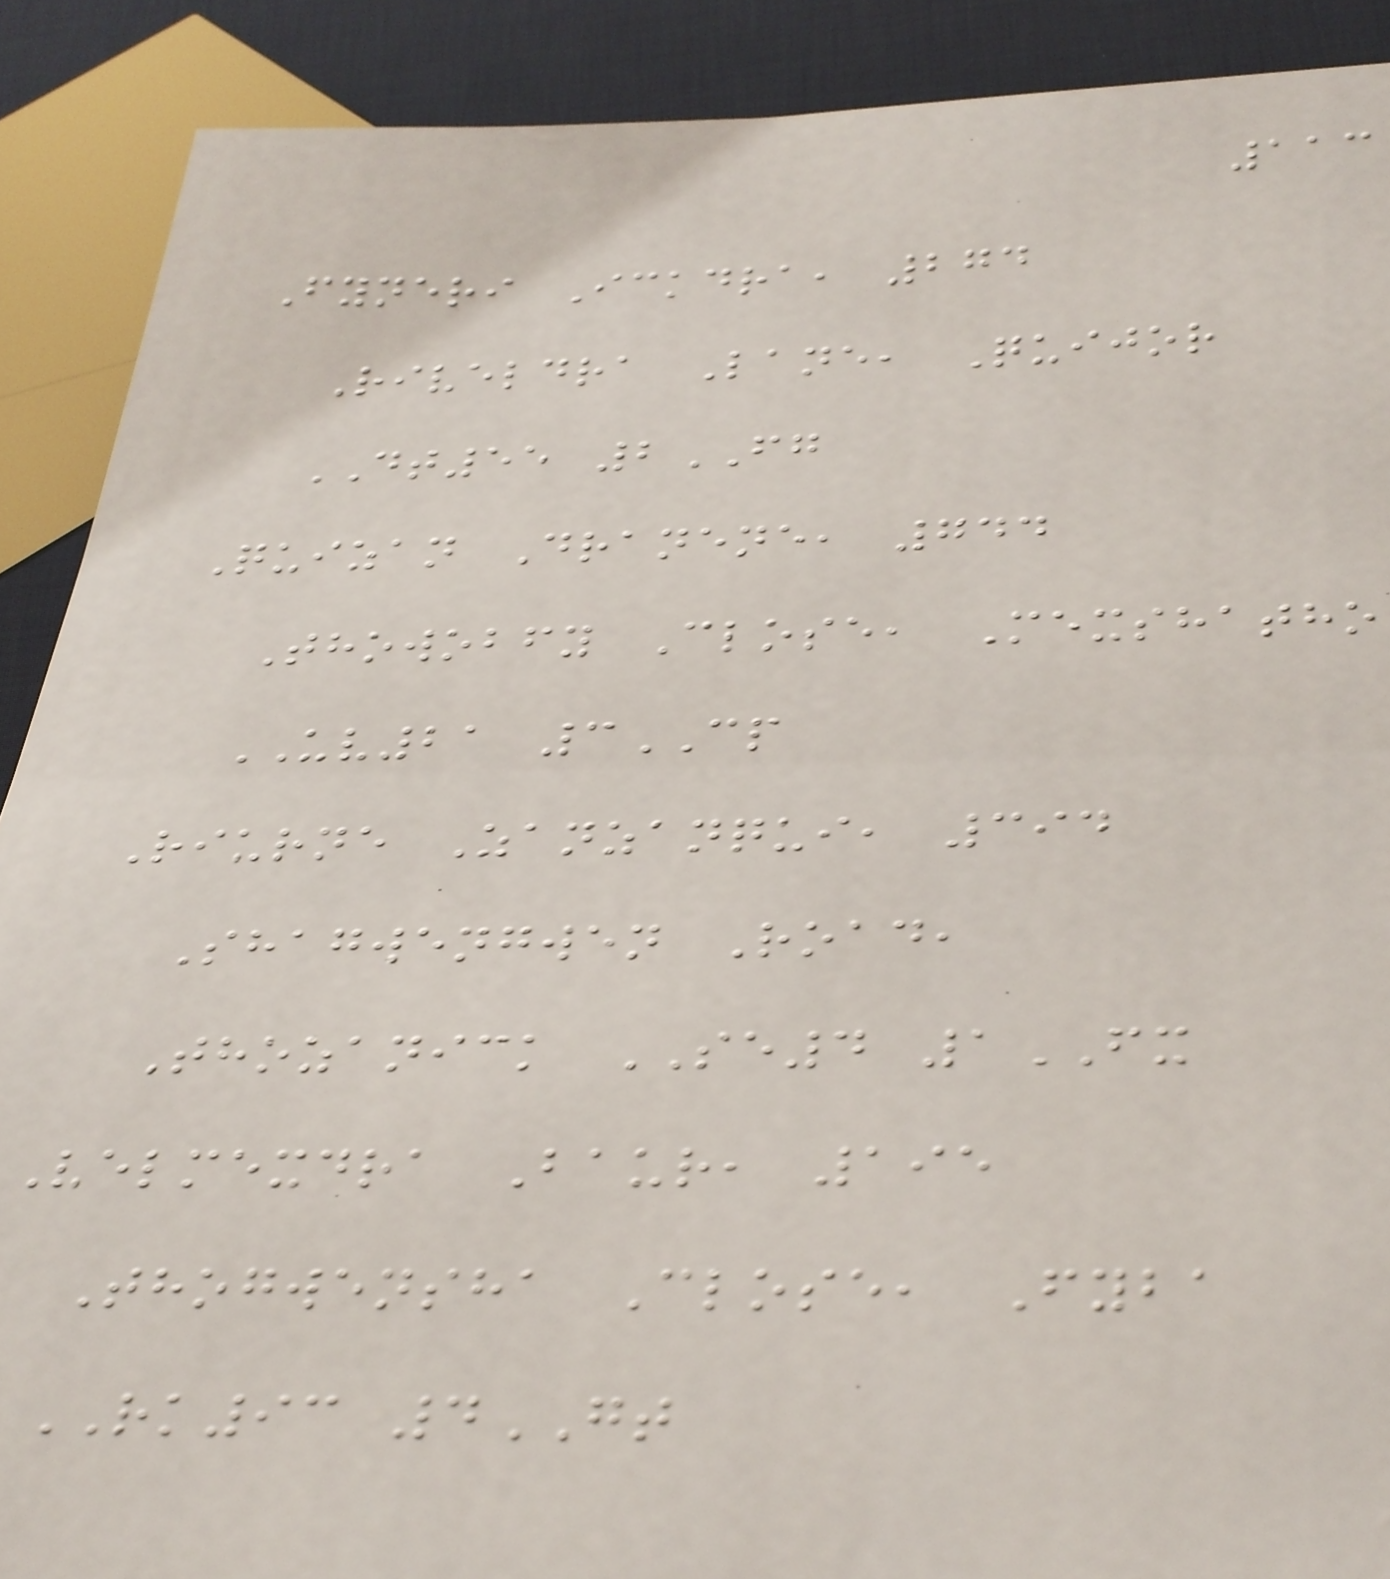113
Fyneri Ickdra, 274
Riveldra Lane, Quijor
DT55 2FG
Quizan Dranene, 744
Thowobfy Close, Mexshatho
UV21 3CP
Riurne Zanzanqui, 394
Shagwengwen Road,
Thozanick SE4 1FX
Velmexdra Baur, 195
Thogwensha Close, Fyba
RK93 4GT
